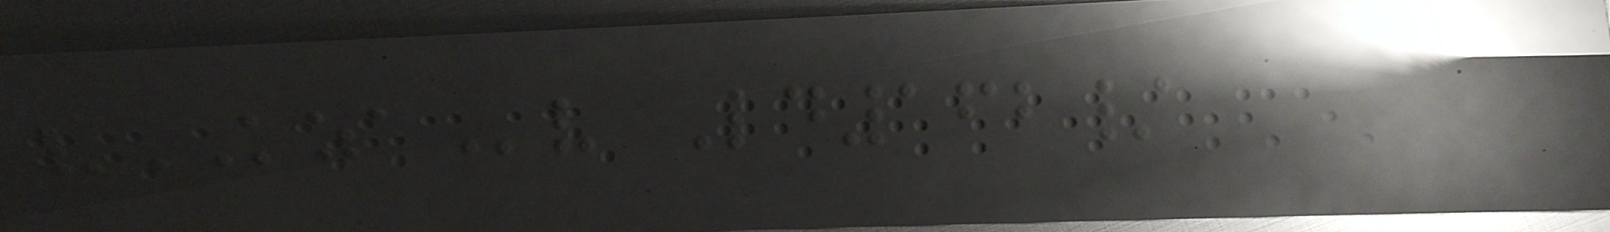vKZAv Ld162/
